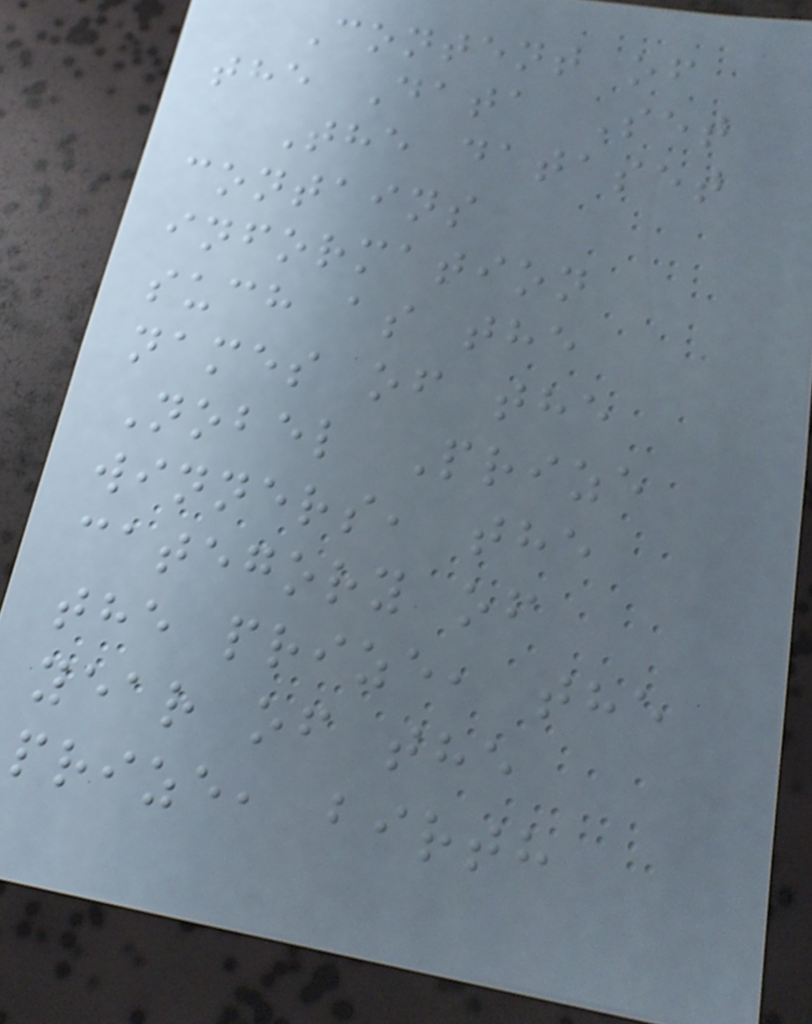Content of
the Data Set
The dataset
contains
information
such as the
names of the
Nobel Prize
winners, the
category of
the prize, the
year of the
prize, birth
